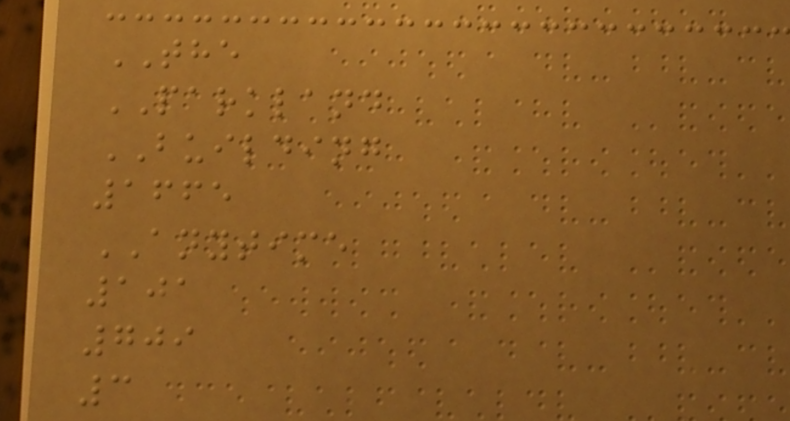THE
PARKLAND
BUILDING
1665
ANYTIME
101
709
3
